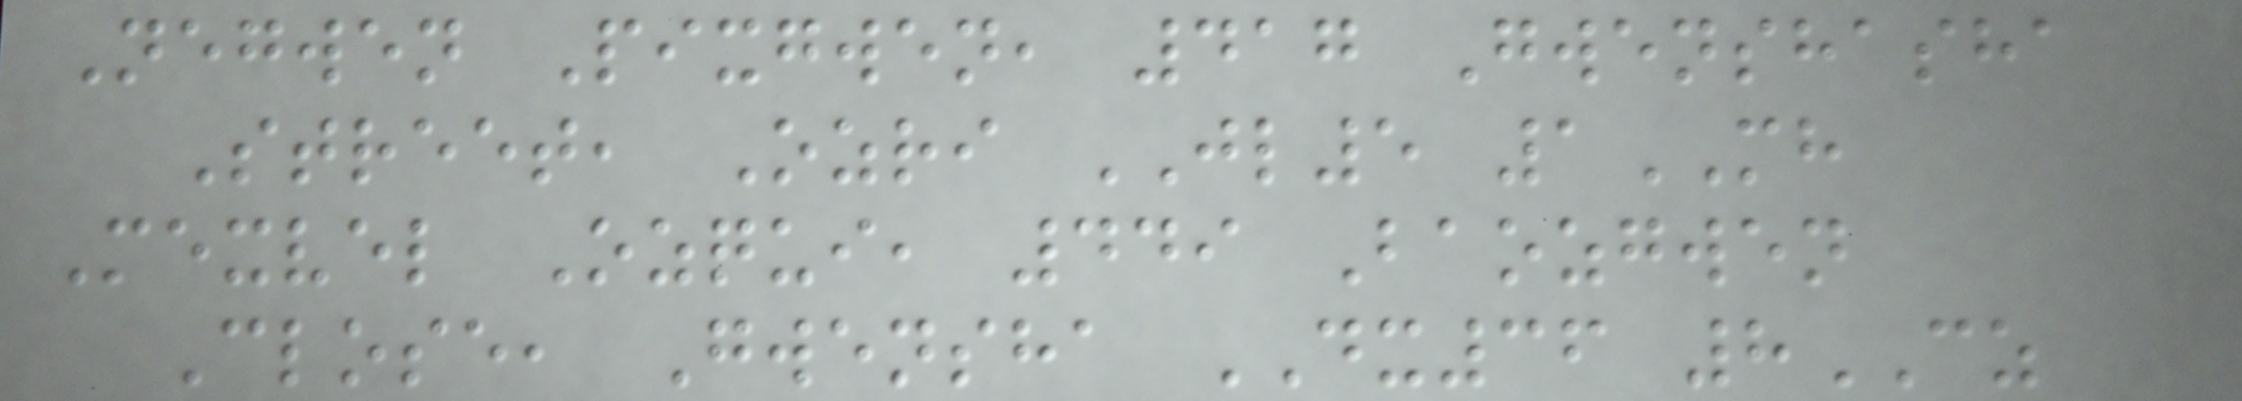Negwen Pixgwen, 417 Gwenshasha
Street, Ozri JL5 1MH
Mexvel Ozqui, 449 Baozgwen
Close, Gwensha DX36 8CZ
